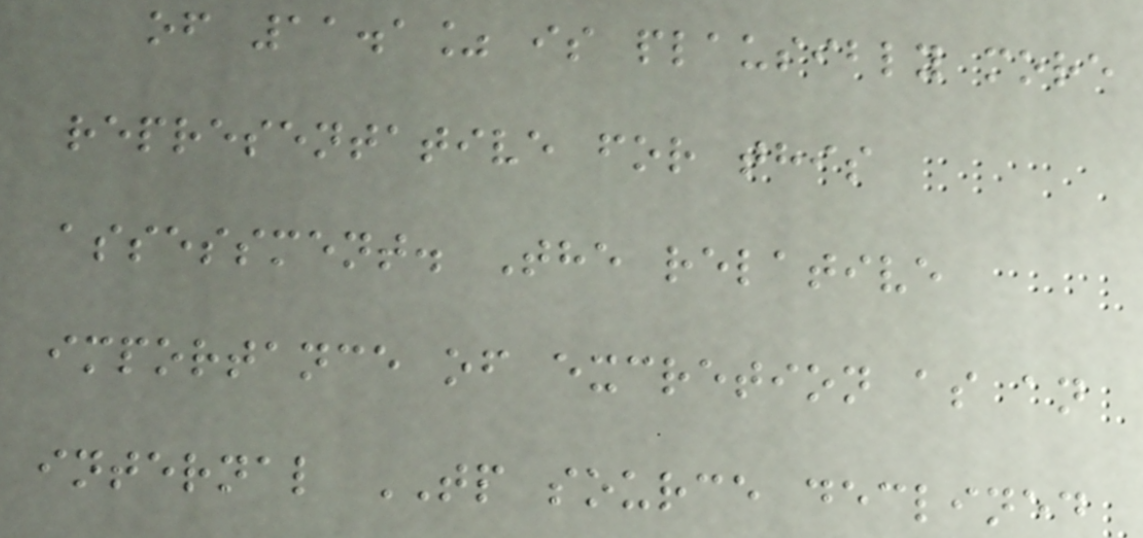of 11.1% is plausibly more
representative for this
assessment. The relative
importance of excretion as an
internal TP source declined
